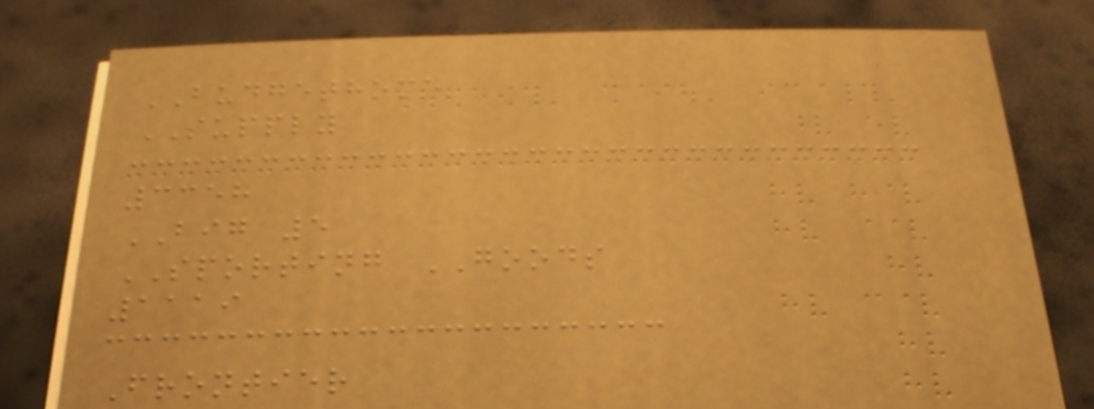BUDGETHOME
SUPPLY
3358
BIG 5
SPORTING GOODS
1119
Frontier
